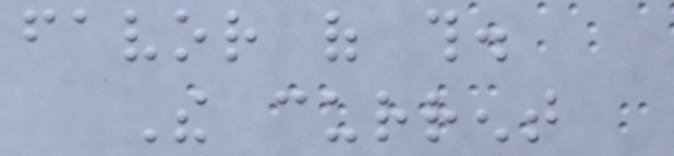favor of this.
The current
